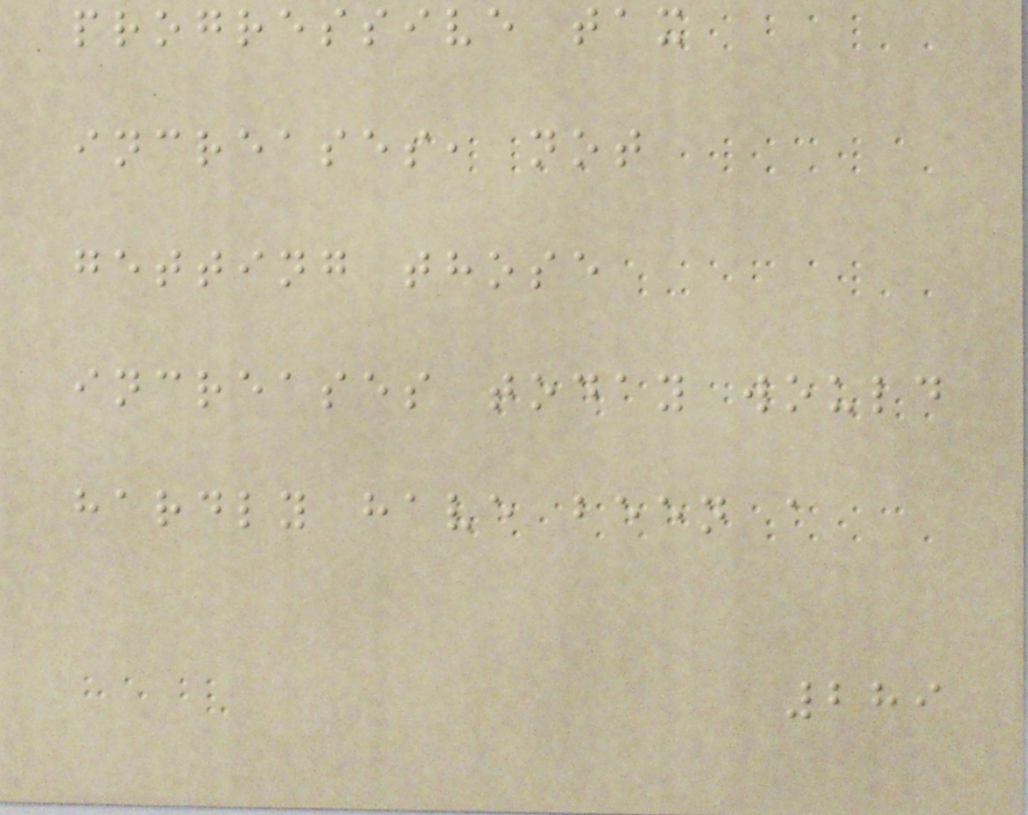progressive tax
increases, not
getting those
increases today would
hardly have been a
289
